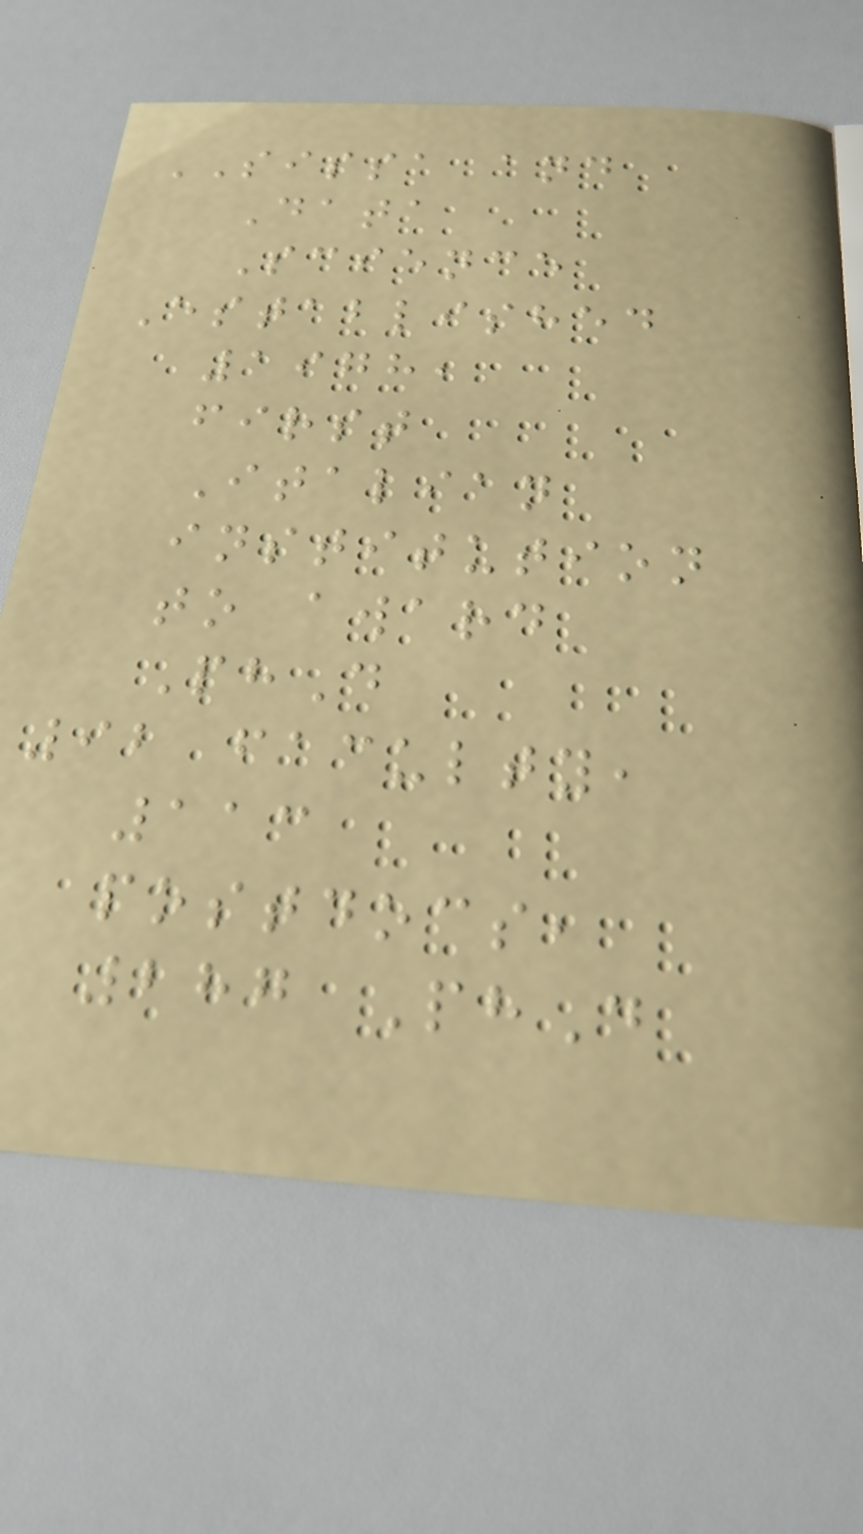SISSA and
Data
Science
Established
1978,
first
Italian
institution
to award
PhD
92 faculty,
113
postdocs,
287 PhD
